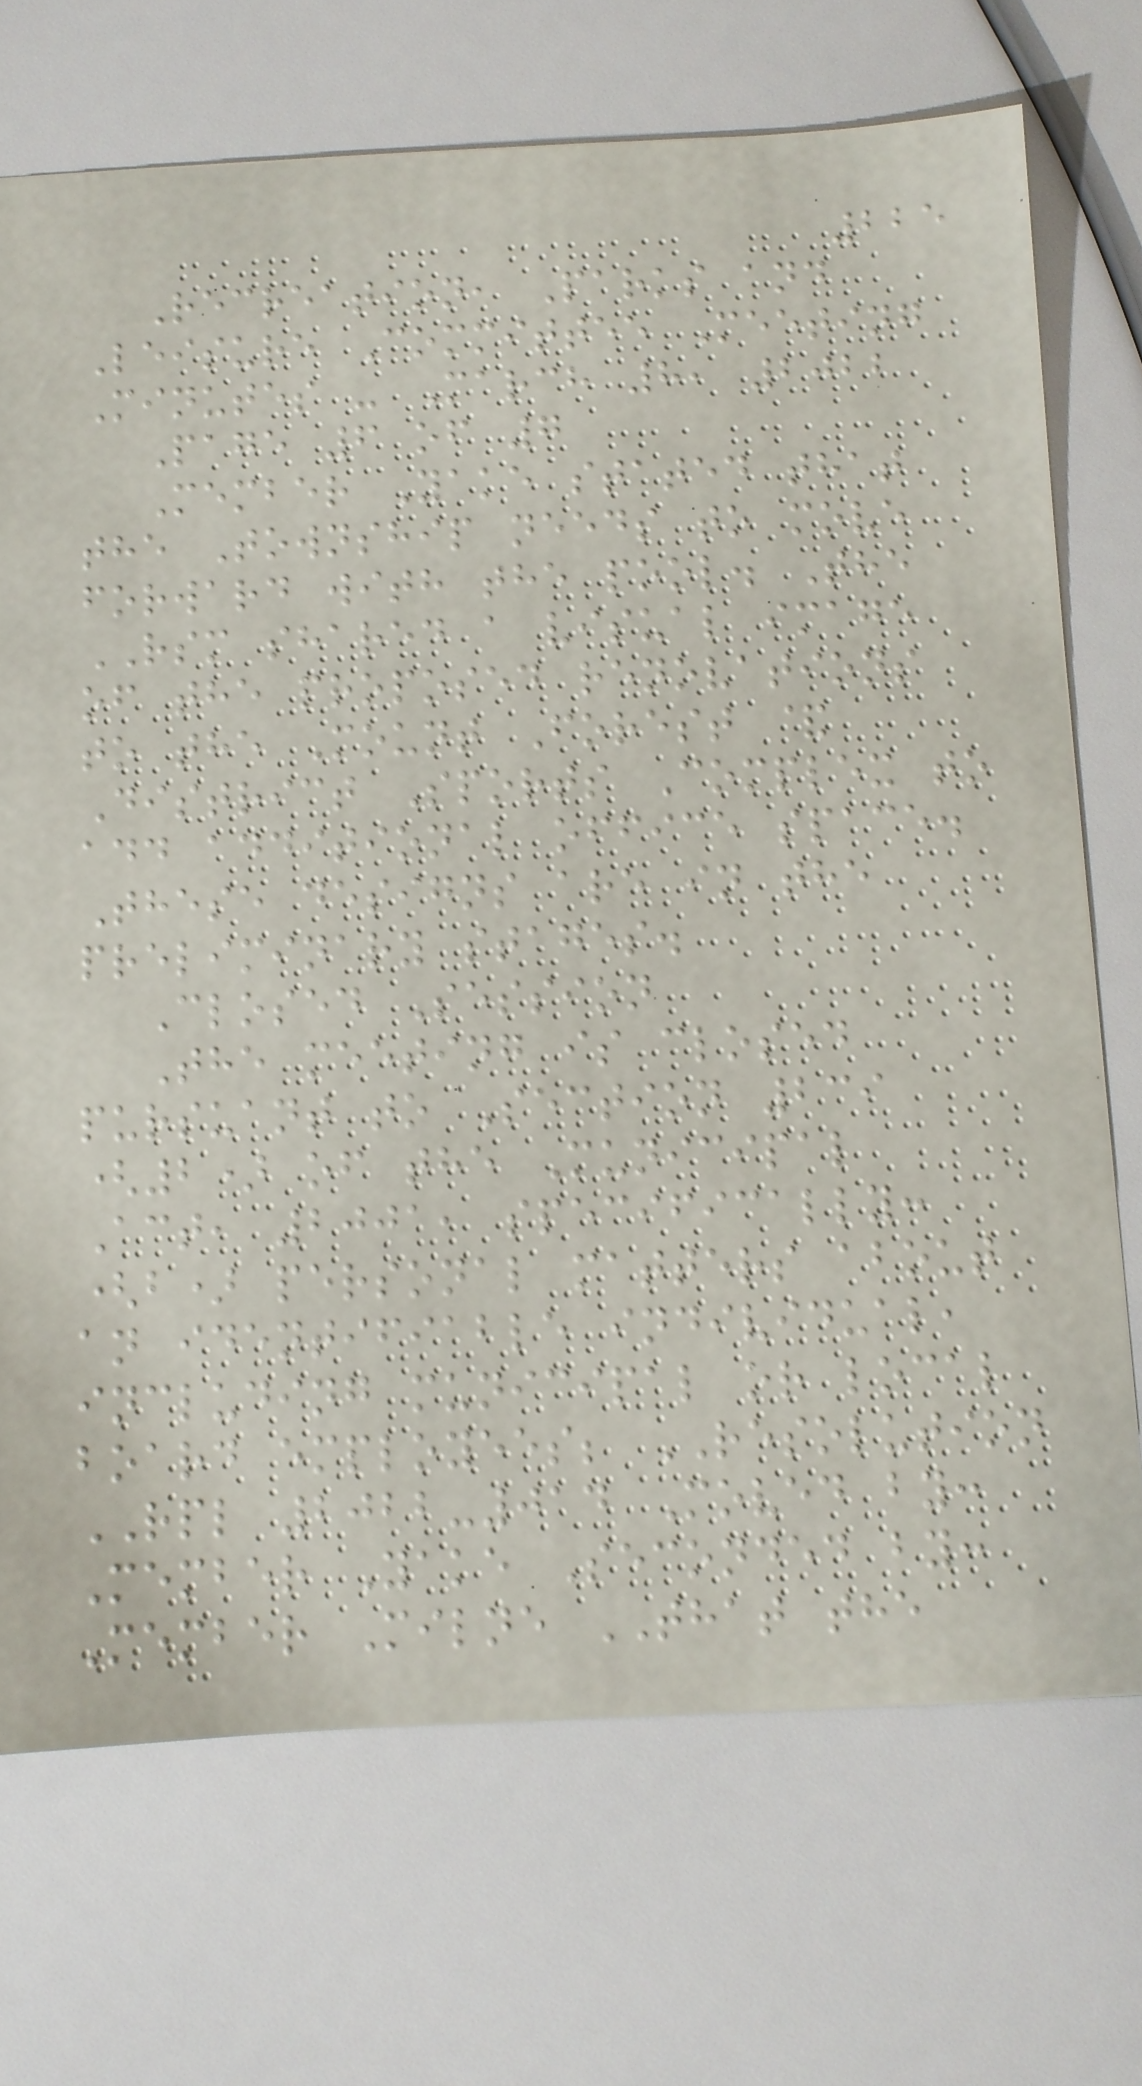225
Recreation, Parks and
Leisure Committee Meeting
Minutes - March 8, 2022
Page 6 of 7
Member Yake stated that
the Township needs to move
forward with the pool. The
RSM shared a visual image
of the proposed renovations
to the Mount Forest &
District Sports Complex to
add additional office space.
These designs are in the
preliminary stages.
Closed Session
The meeting is closed
pursuant to Section 239
(2) of the Municipal
Act, 2001, specifically:
(b) personal matters about
an identifiable individual,
including municipal or local
board employees; RESOLUTION
RPL 2022-014 Moved by:
Member Yake Seconded by:
Member Milne THAT the
